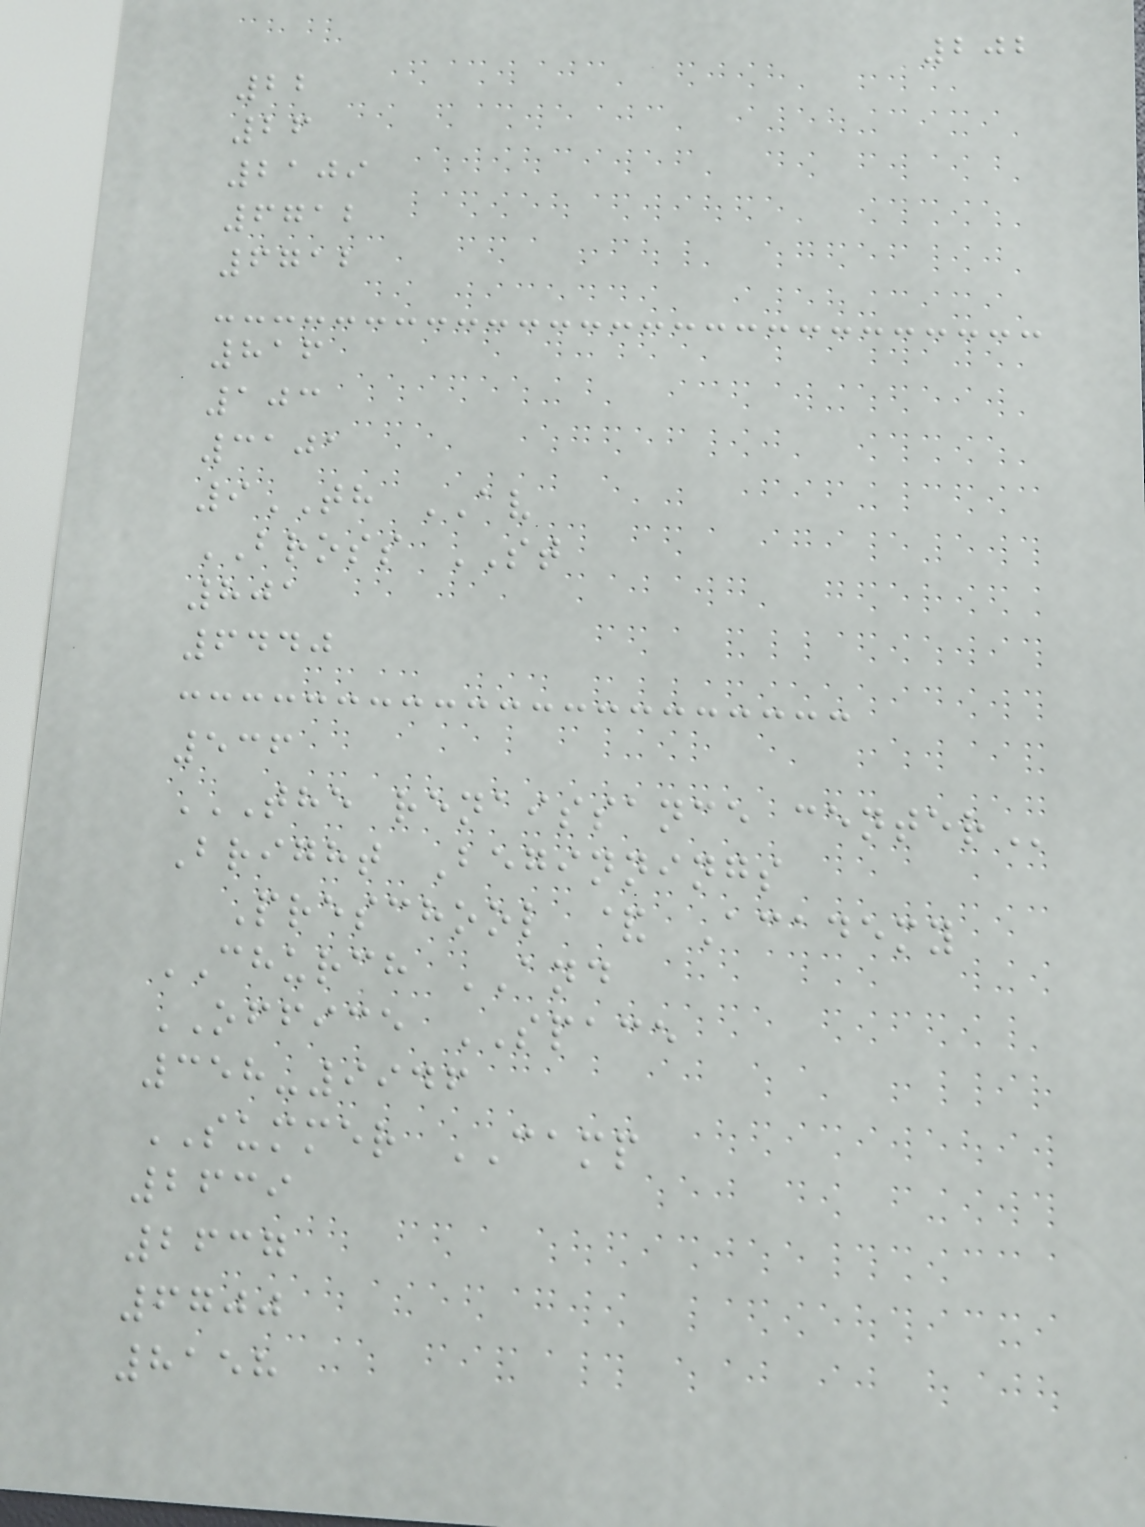202
22
26
2109
6712
6712
816
103
3101
9TH AV
BROSS ST
801
6440
536
THE RENAISSANCE CENTER
Bright Beginnings
Preschool & Academy
CHURCH AND
OFFICE SPACE
358-9946
SUMMER CAMP
2639
2637
6700
8158
